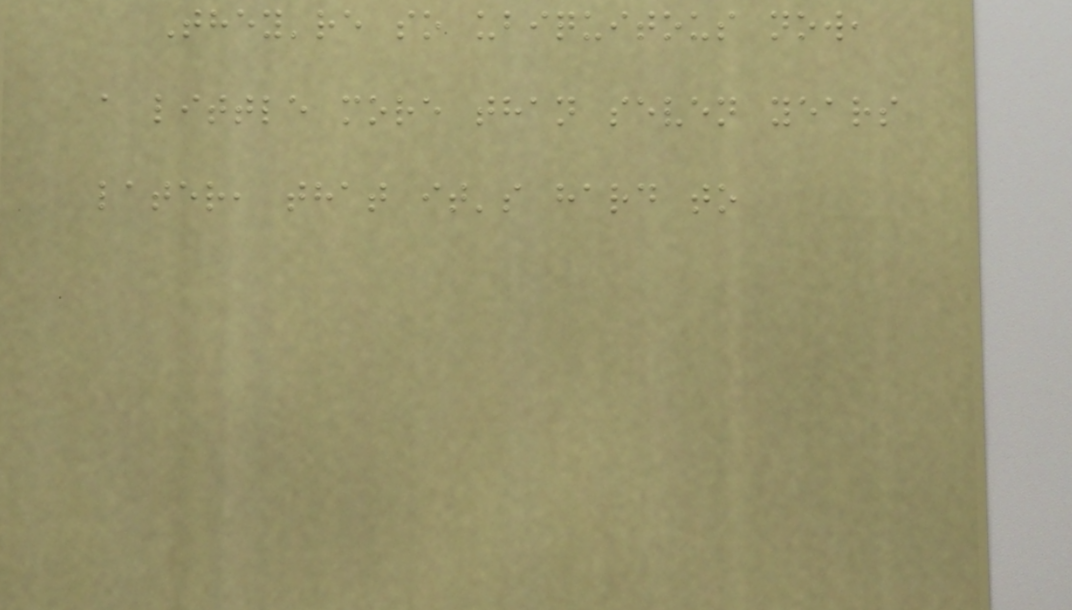They're so ubiquitous now,
a little more than seven years
later, that it's hard to
